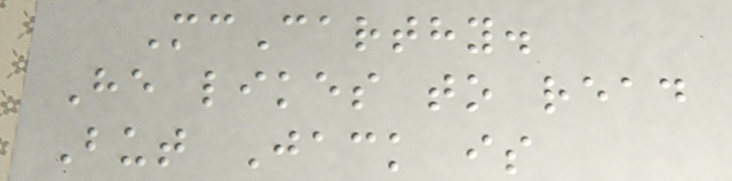McCarthy.
He likes to read
But Jack is
